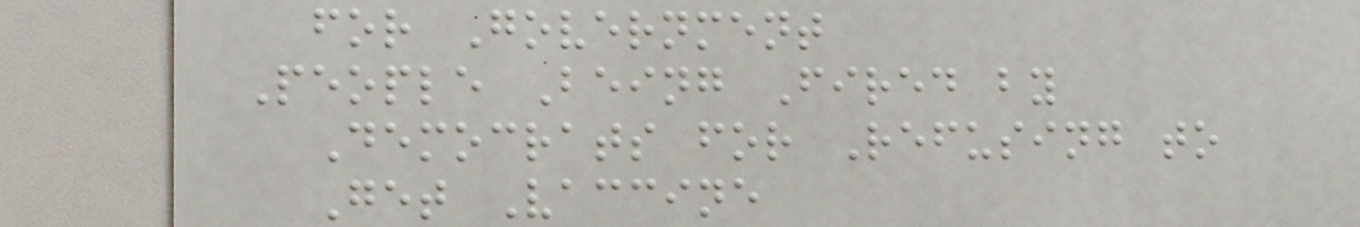for Government
People Being Fired by
Democrats for Refusing to
Get Vaccine
